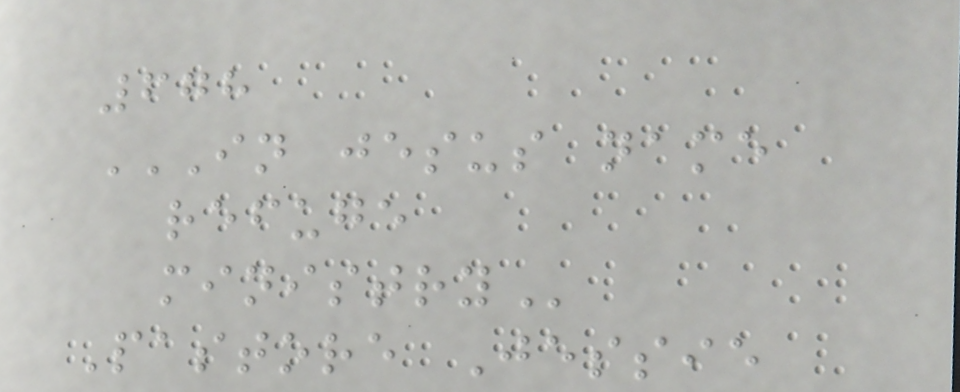678
IN JESUS NAME
REFUGE
MINISTRY
Pastore Jessie
